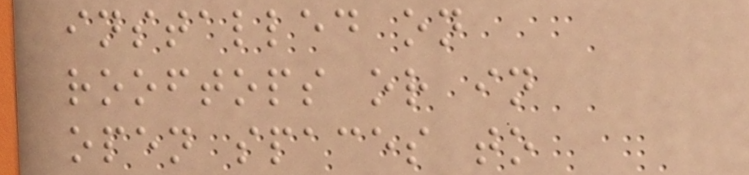installed on
rooftops or in
open spaces to
